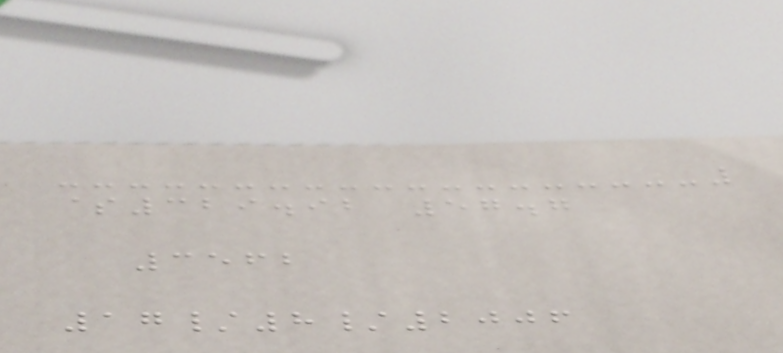$329.92 57.7
3562
17/8/2006
